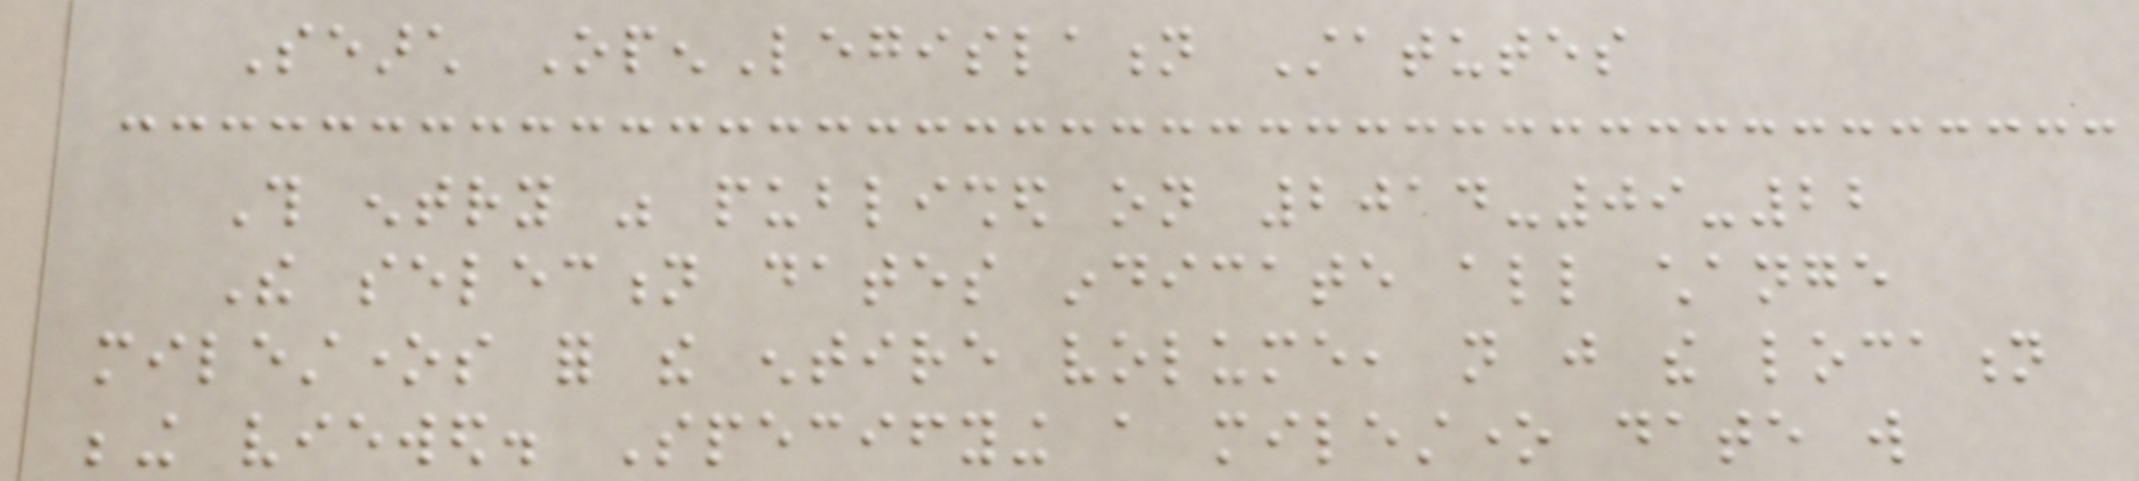Search OpenLegislation Statutes
This entry was published on 2014-09-22
The selection dates indicate all change
milestones for the entire volume, not just the location
being viewed. Specifying a milestone date will
